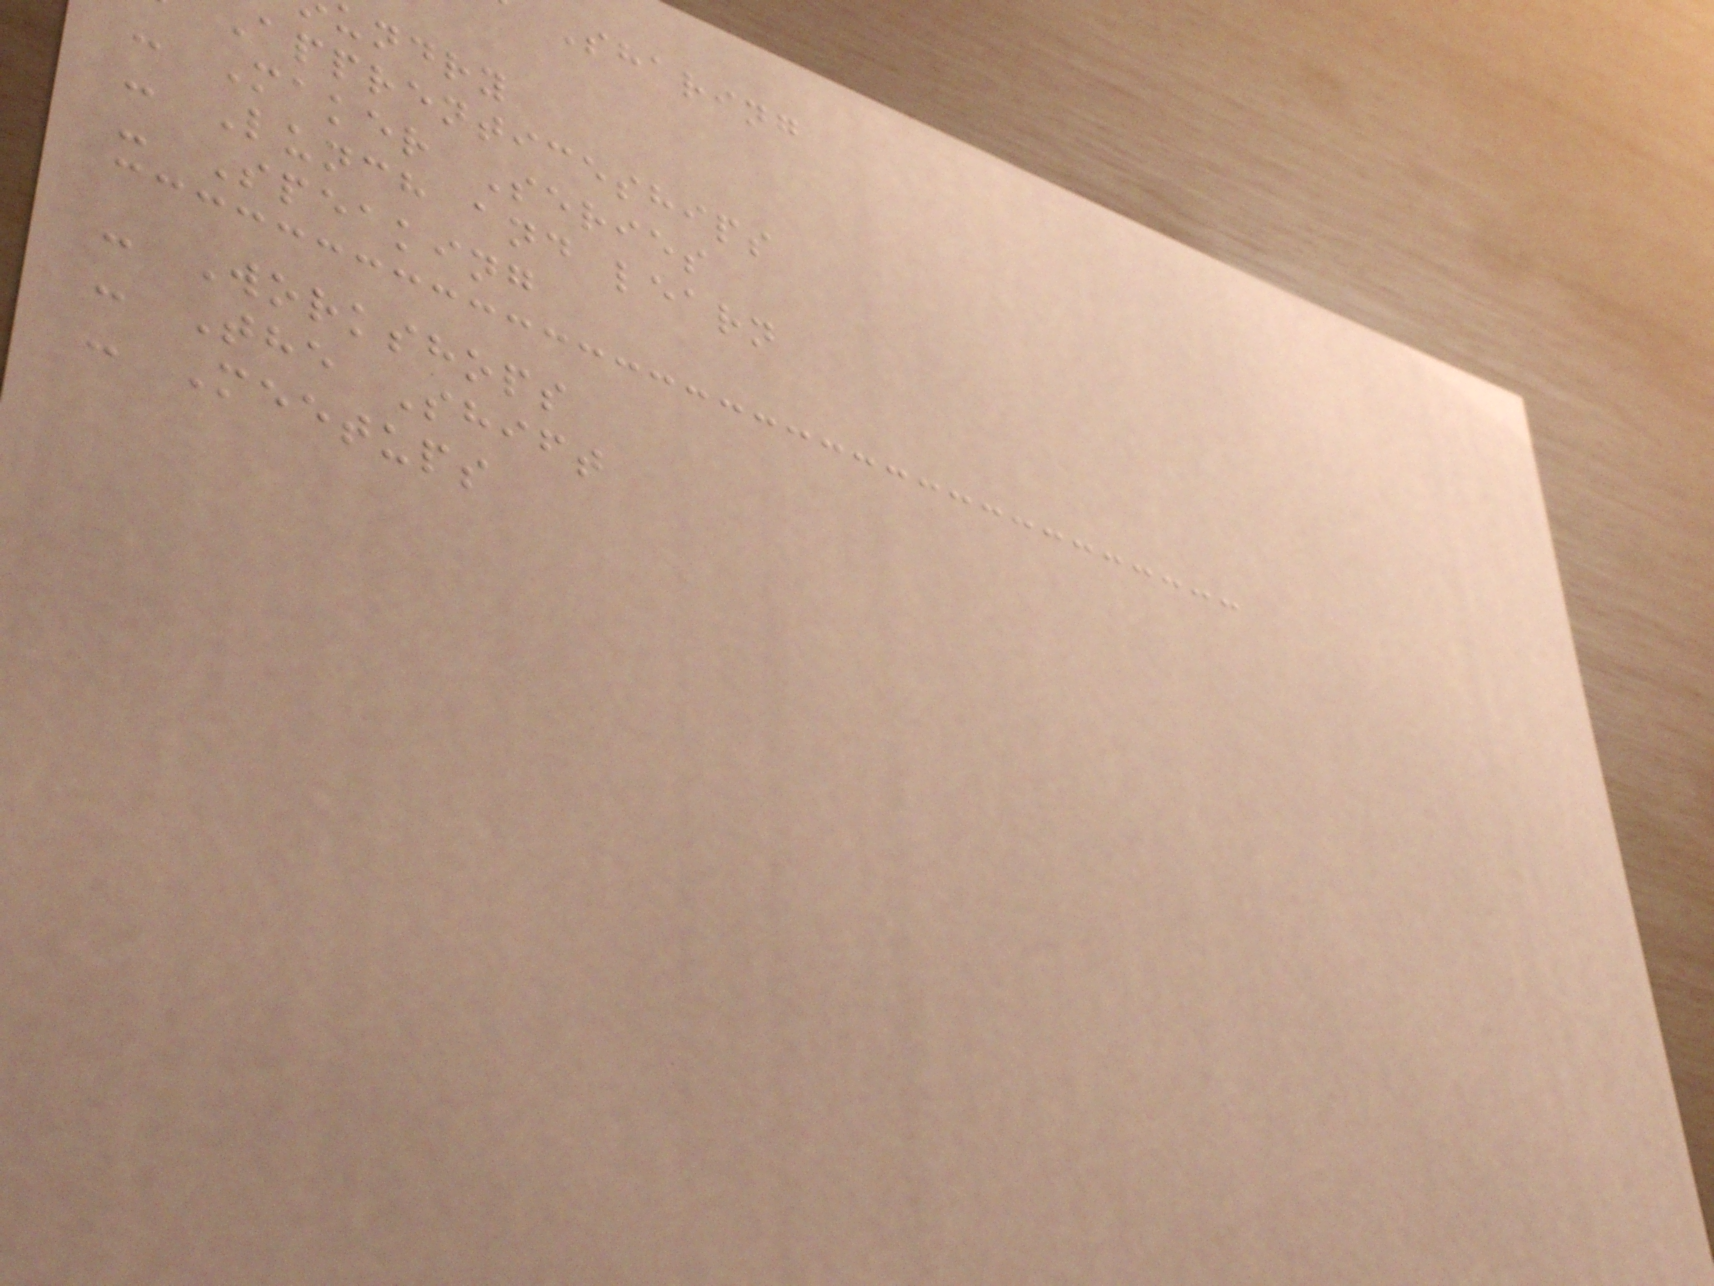Sharing
undry
apprenticeships
- Maker Series
- Lunch and learn
- Speaking
- Workshops
- The Shift
- Meetups
